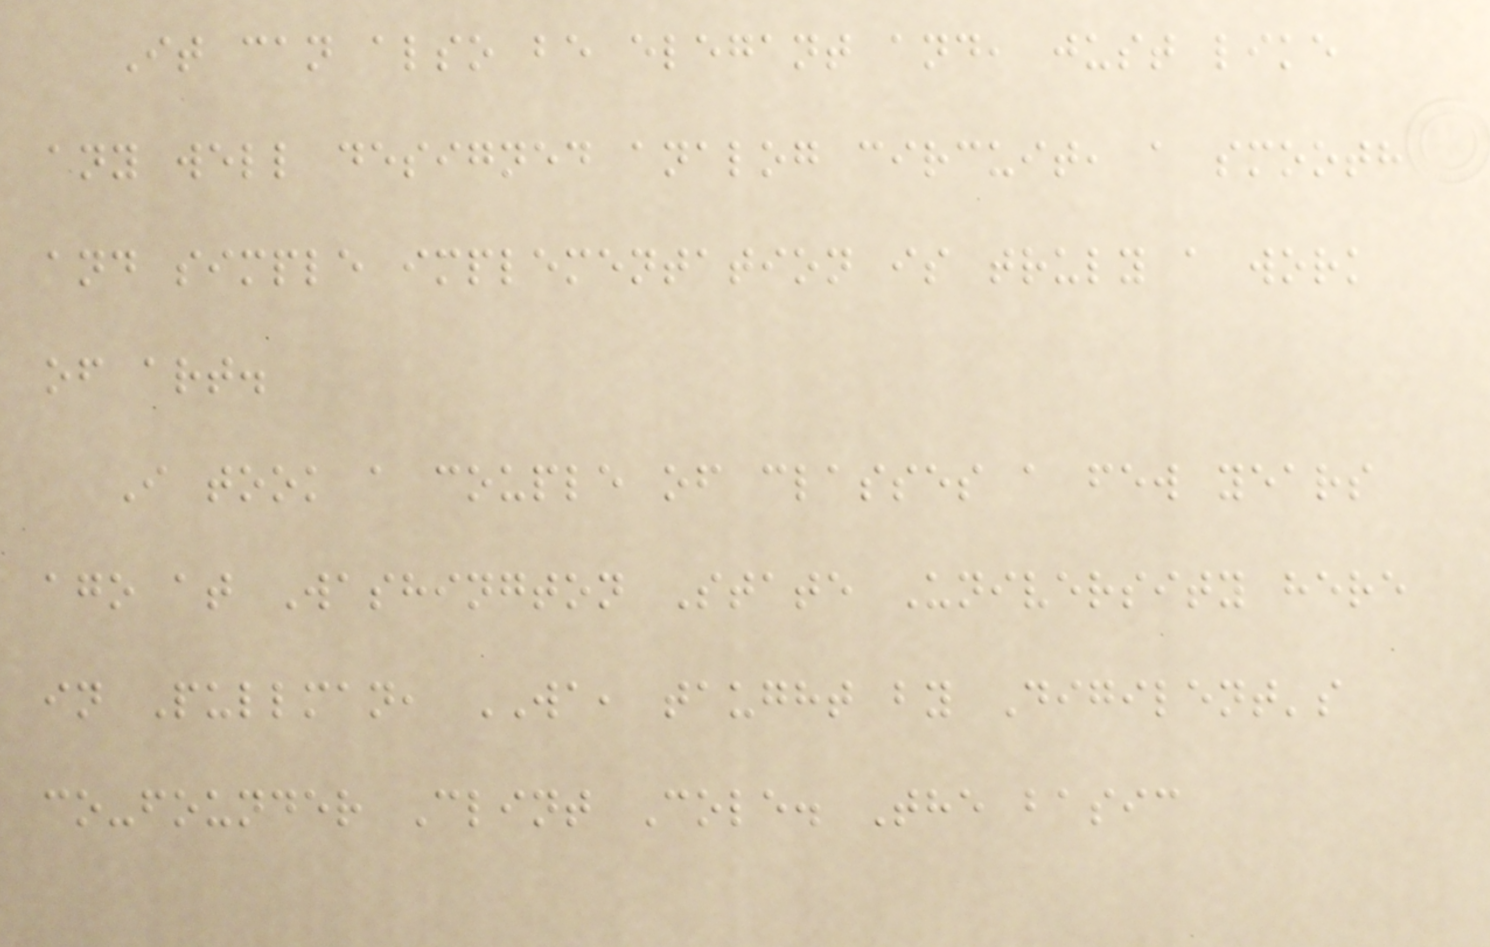It can also be elegant and, just like
any well designed analog circuit, a smooth
and simple implementation is truly a work
of art.
I took a couple of classes a few years
ago at Washington State University here
in Pullman, WA, taught by Digilent's
co-founder Clint Cole. The basic
